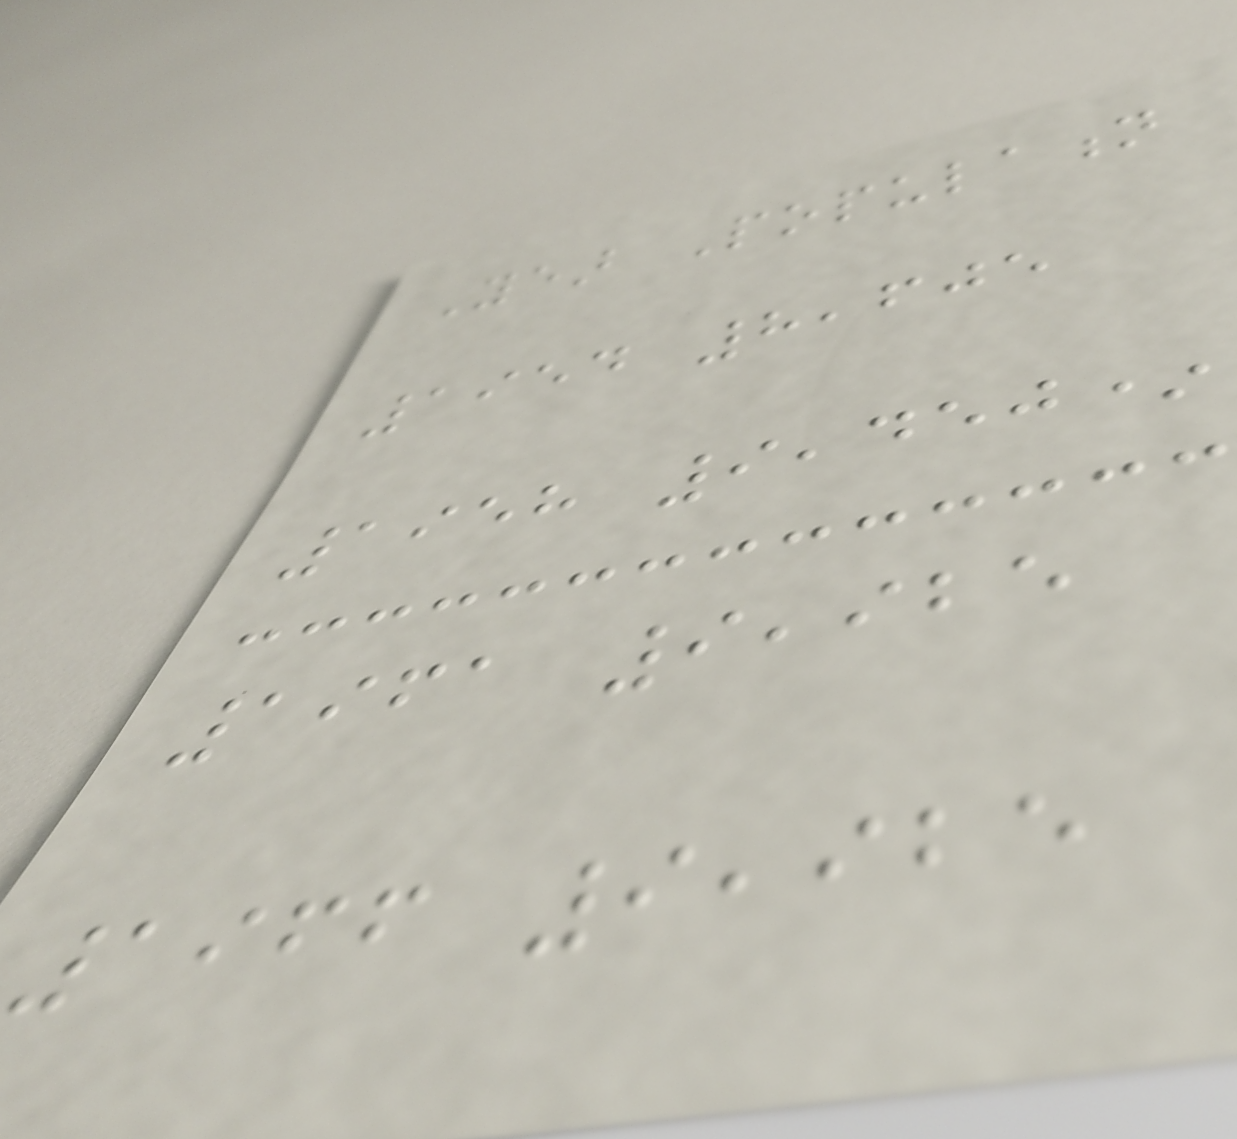Year Population
1954 8,605
1958 9,450*
1961 9,925
1966 9,925
